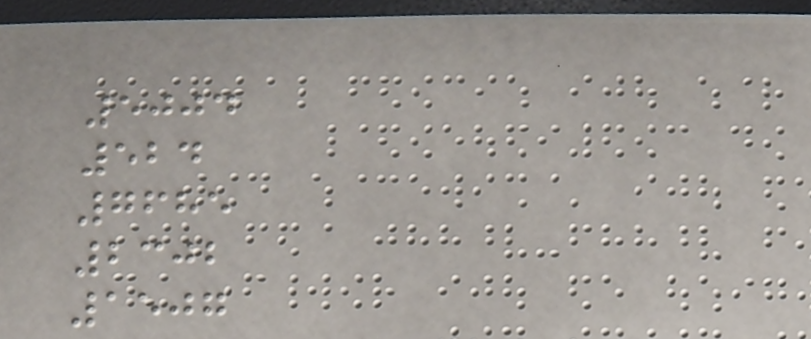5004
524
7685
2302
1507
